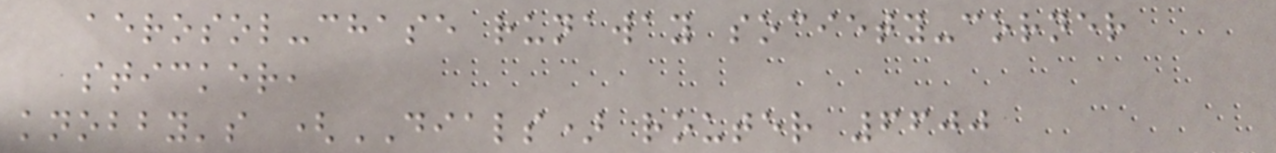aerosol-chase runaway society-corner
sticker,
knobby's (DIALS) router 6600
